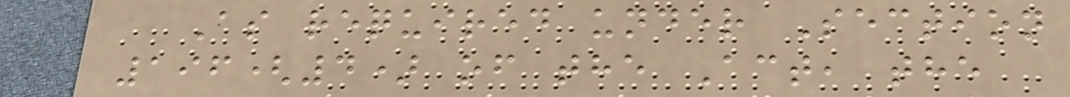As required under Section
196(4) of the Act, the
